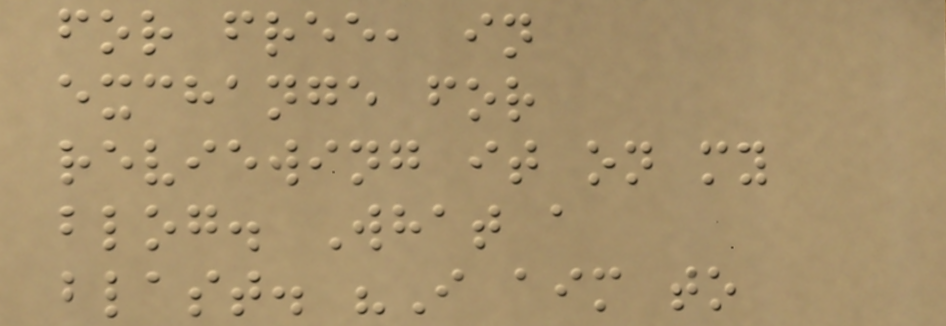for free, in
exchange for
reviewing it on my
blog. What a
blast. "I aim to
